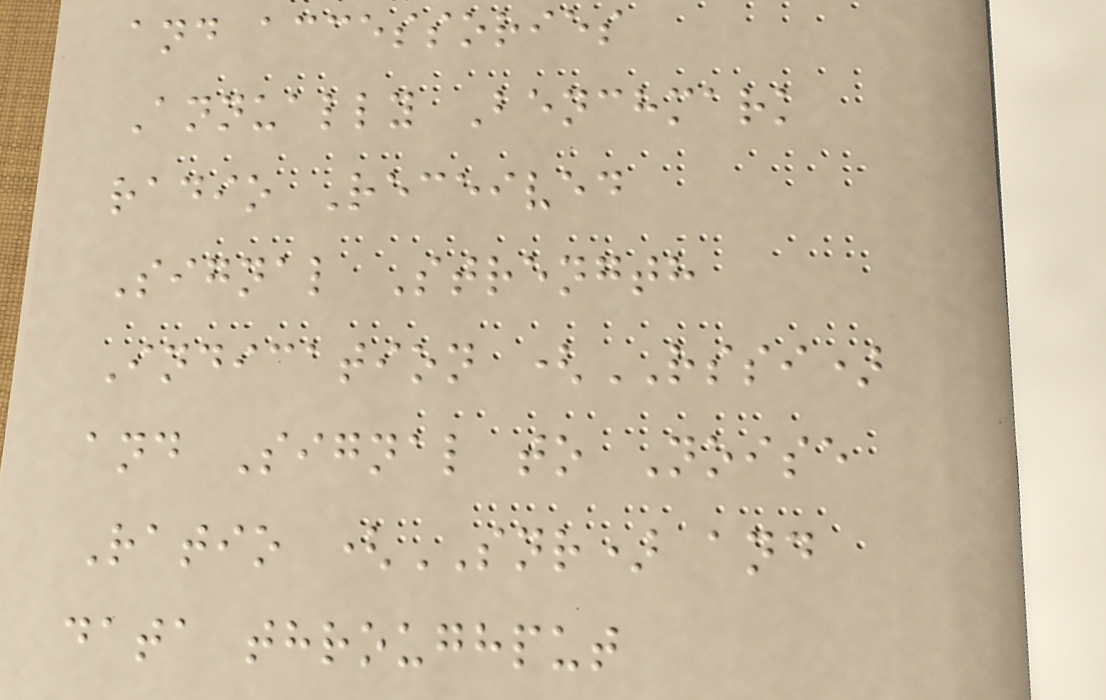and accessories
Annually Benchmark
radio Received
Signal Strength
Indication (RSSI)
and Signal to Noise
Ratio (SNR) and
data throughput
